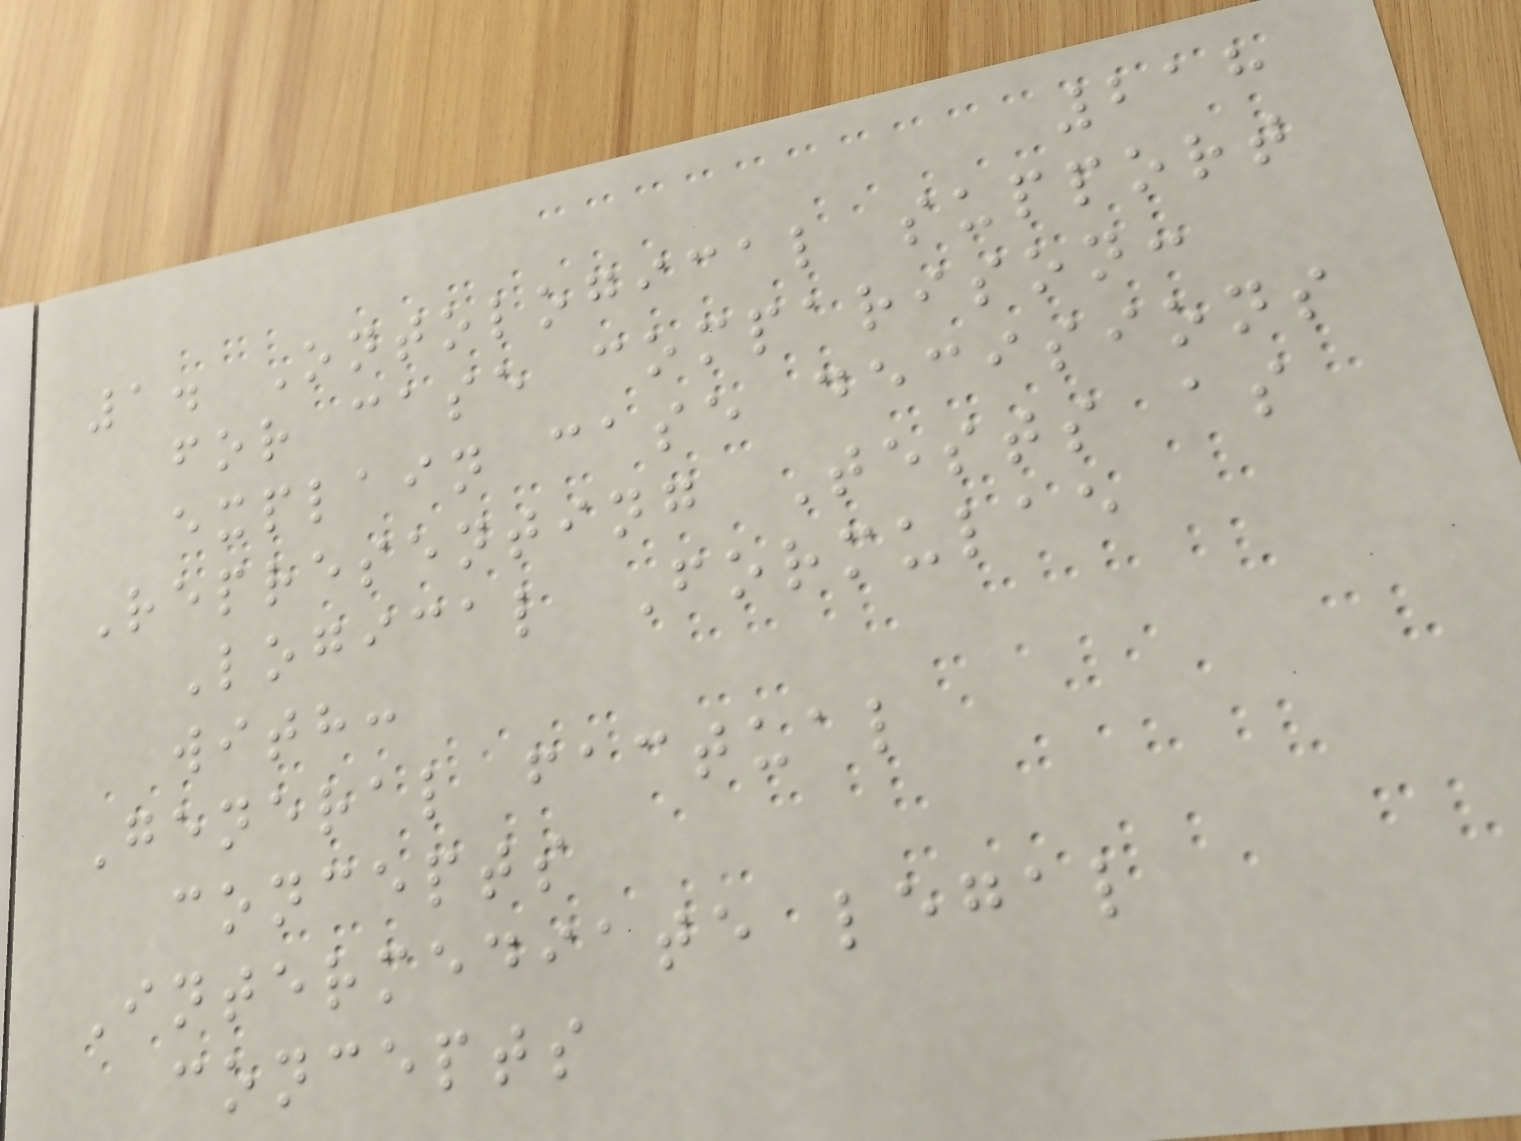218
1. Ontological support
for case comparison:
explain case decisions
Representing Tests as
Logical Formulae
with:
General factual
concepts
Intermediate legal
concepts
